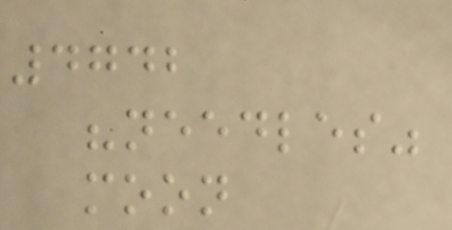4742
"needles"
moon
